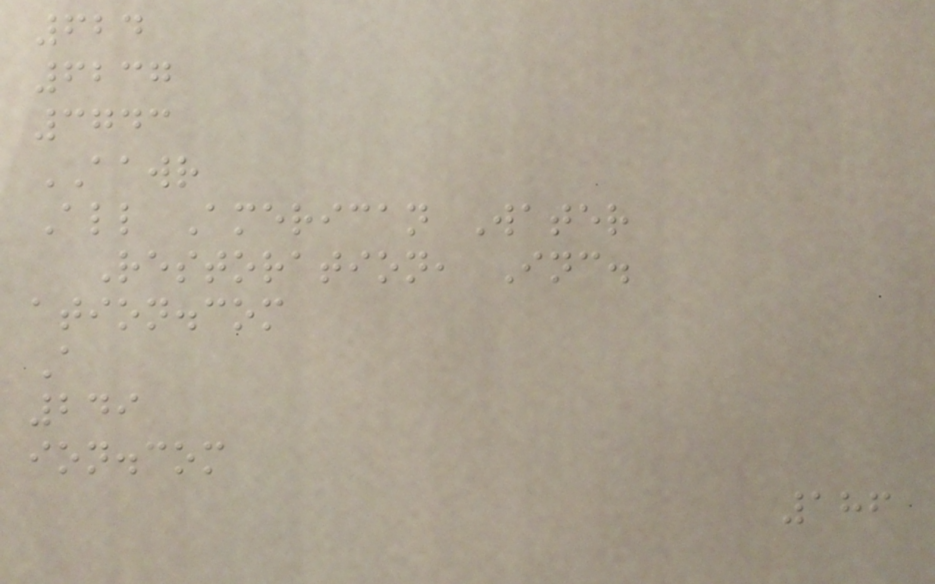624
6237
3743
AAWR
All American Water
Restoration, Inc.
ation.com
A
249
ion.com
186
